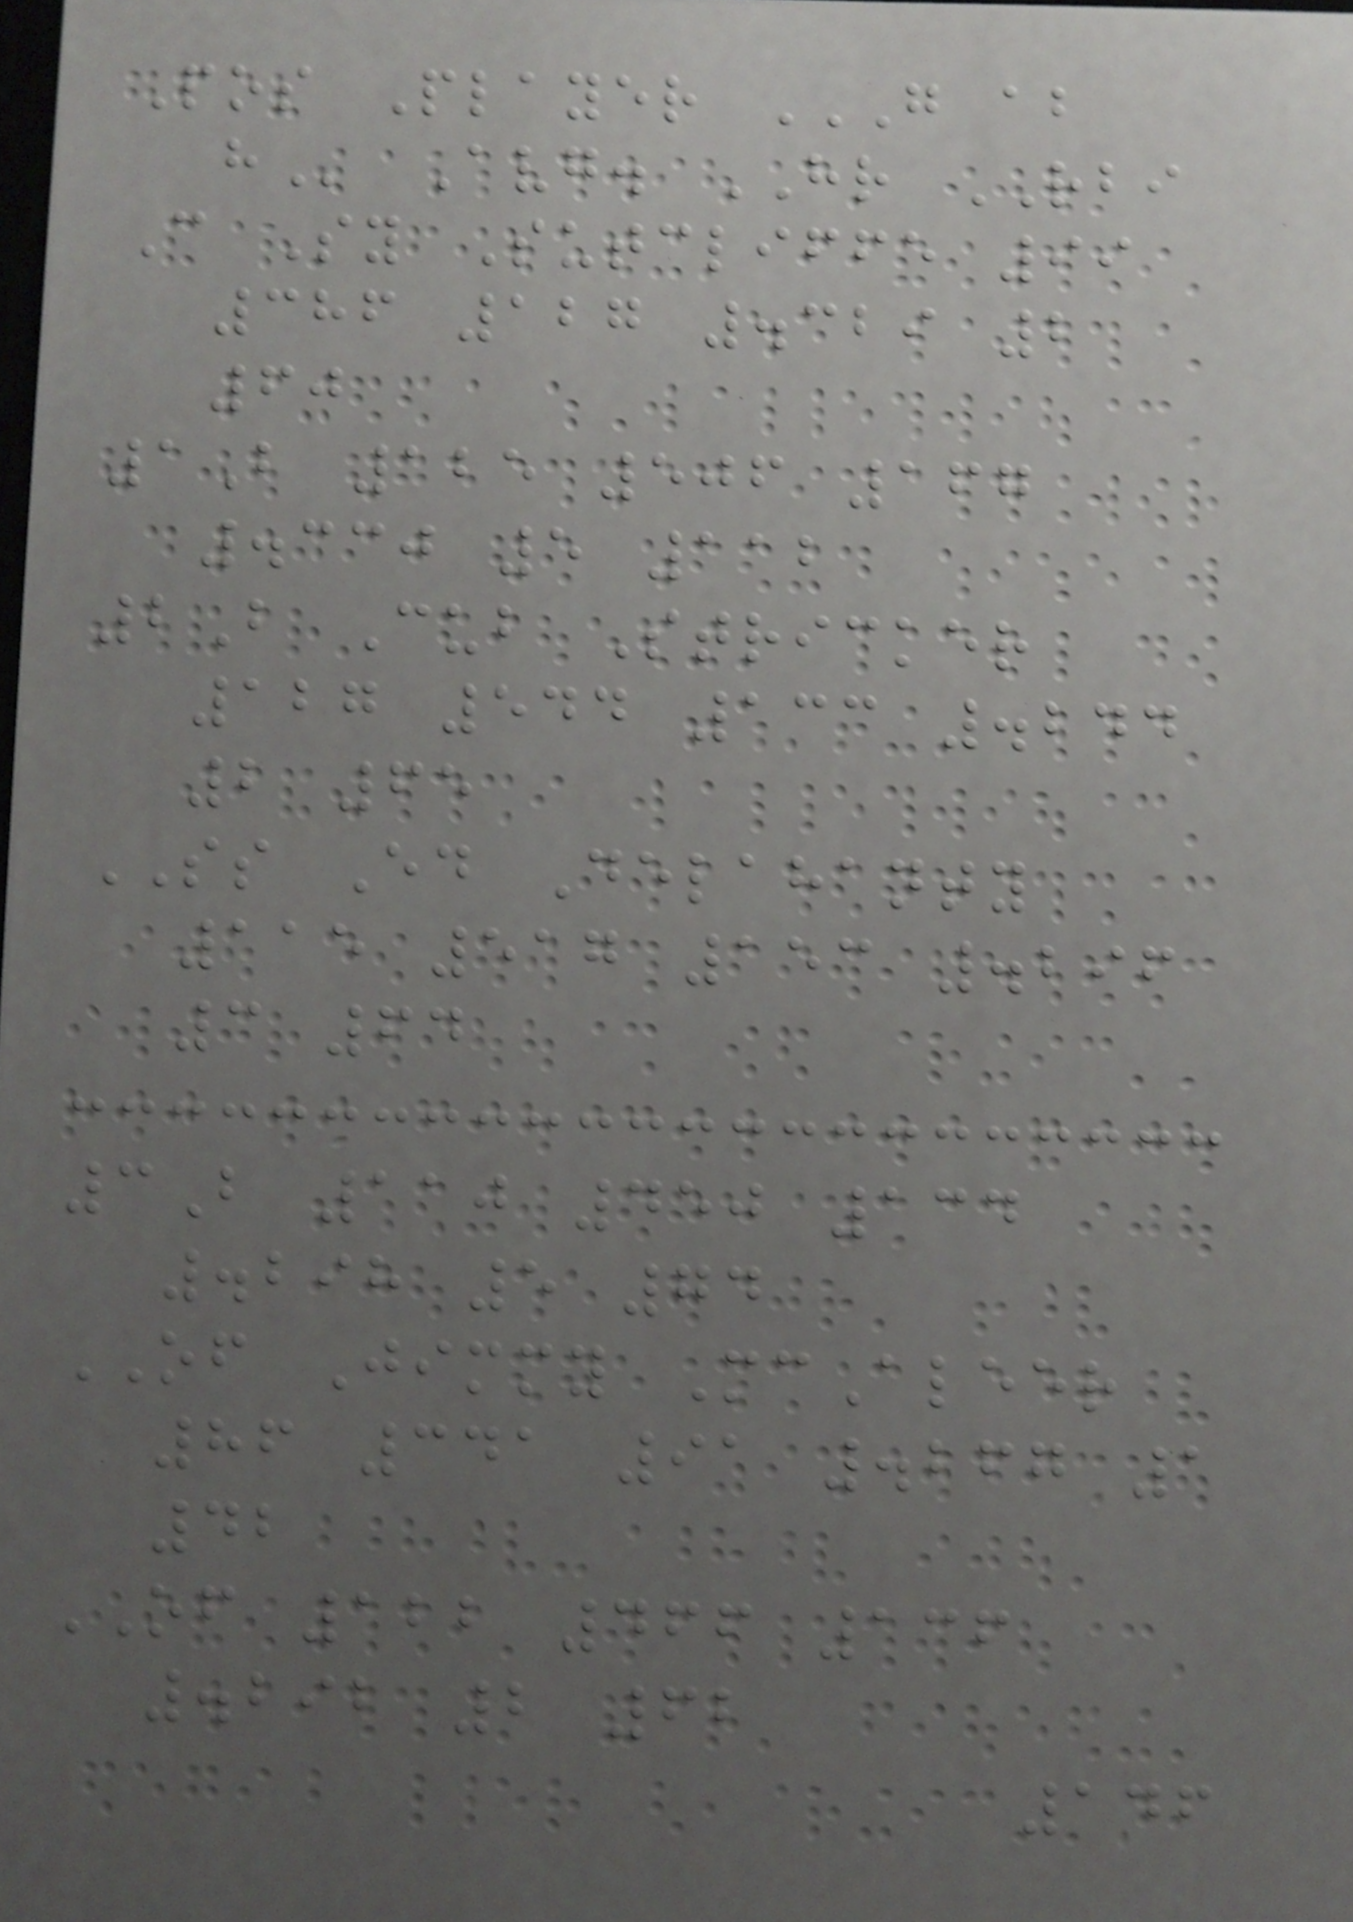Pos Player G AB
H Avg. HR RBI
C Sy Sutcliffe 99
386 127 .329 2
60
1B 125 506 167
.330 5 112
2B Cub Stricker
127 544 133 .244
2 65
SS Ed Delahanty
115 517 153 .296
3 64
3B 110 450 134
.298 5 74
OF Jimmy McAleer
86 341 91 .267 1
42
OF 122 466 136
.292 2 62
146
